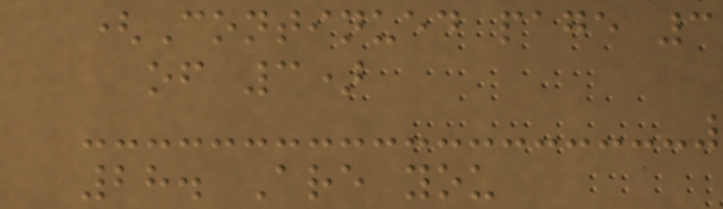(Continued page 3
of 3)
28. Are you
